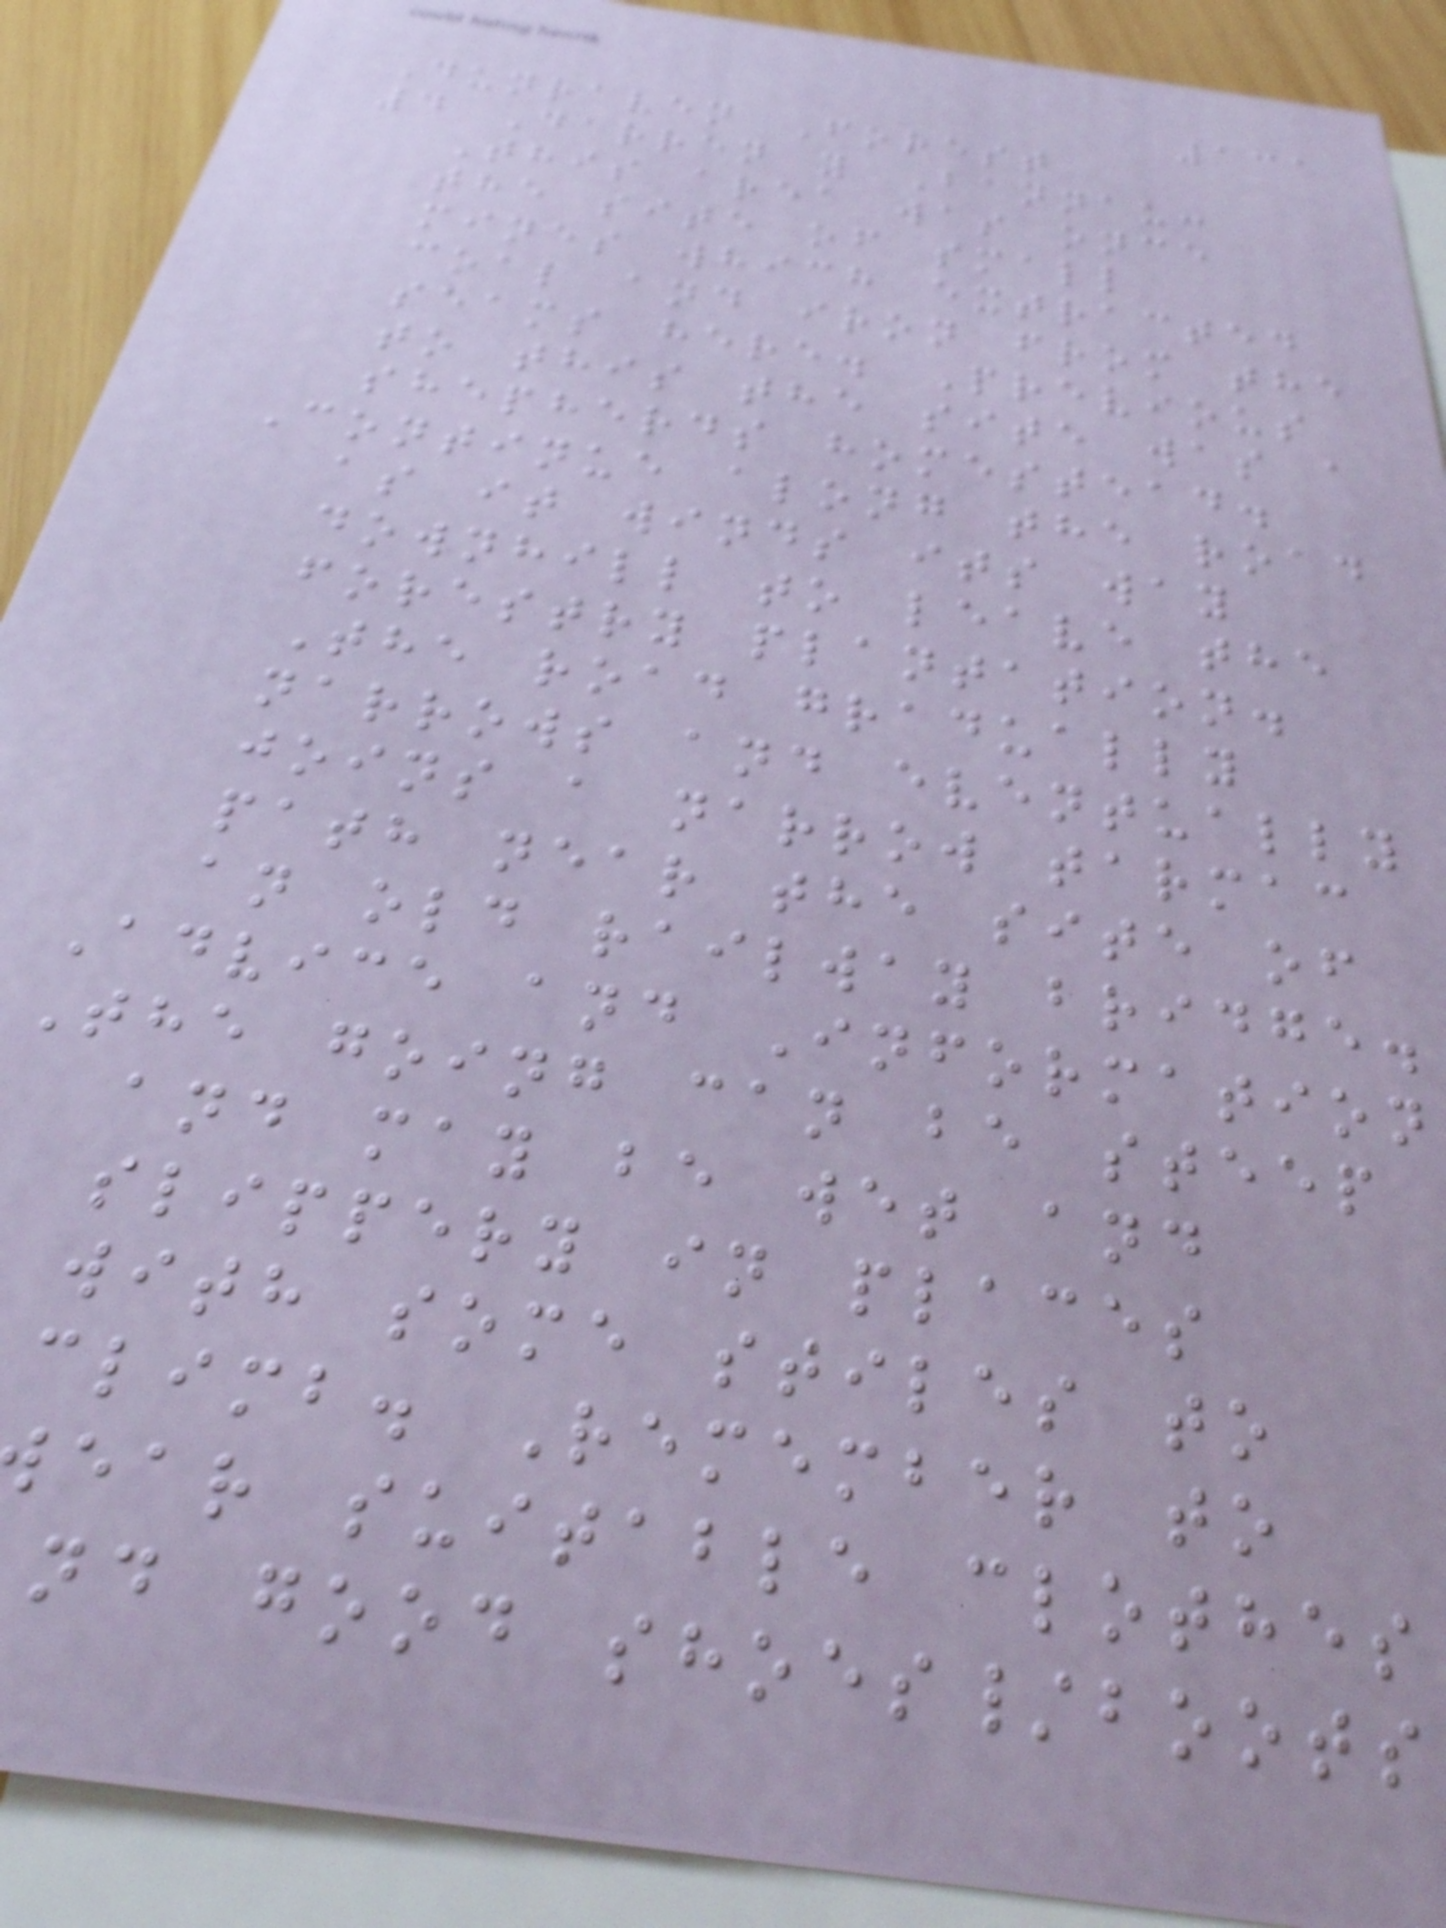131
Dunraven Forest
4 Darren y Bannau:
This area was once
the site of small
mines which extracted
coal and iron from the
seams here. Previous
to this the site was a
shepherds homestead.
Continue along the road
as it winds its way
downhill to leave the
forestry plantation.
The road gradually
narrows and eventually
joins a narrow tarmac
path near the site of
an old railway bridge.
Advice and Information
The going can be steep
and may be wet and
slippery in places
with some stiles to
climb. Remember to
ear suitable clothes
nd good shoes/boots
